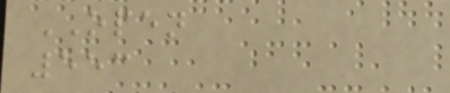OPEN
553
